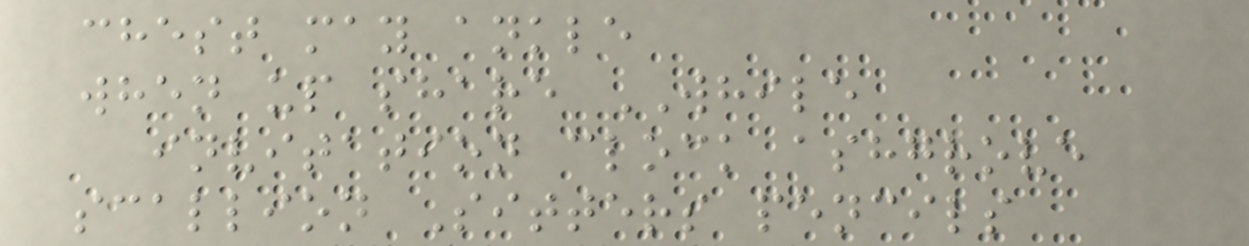chest may ankle
when up share WHILE
invitation clock ashgrove
scallion Sitters pencils
